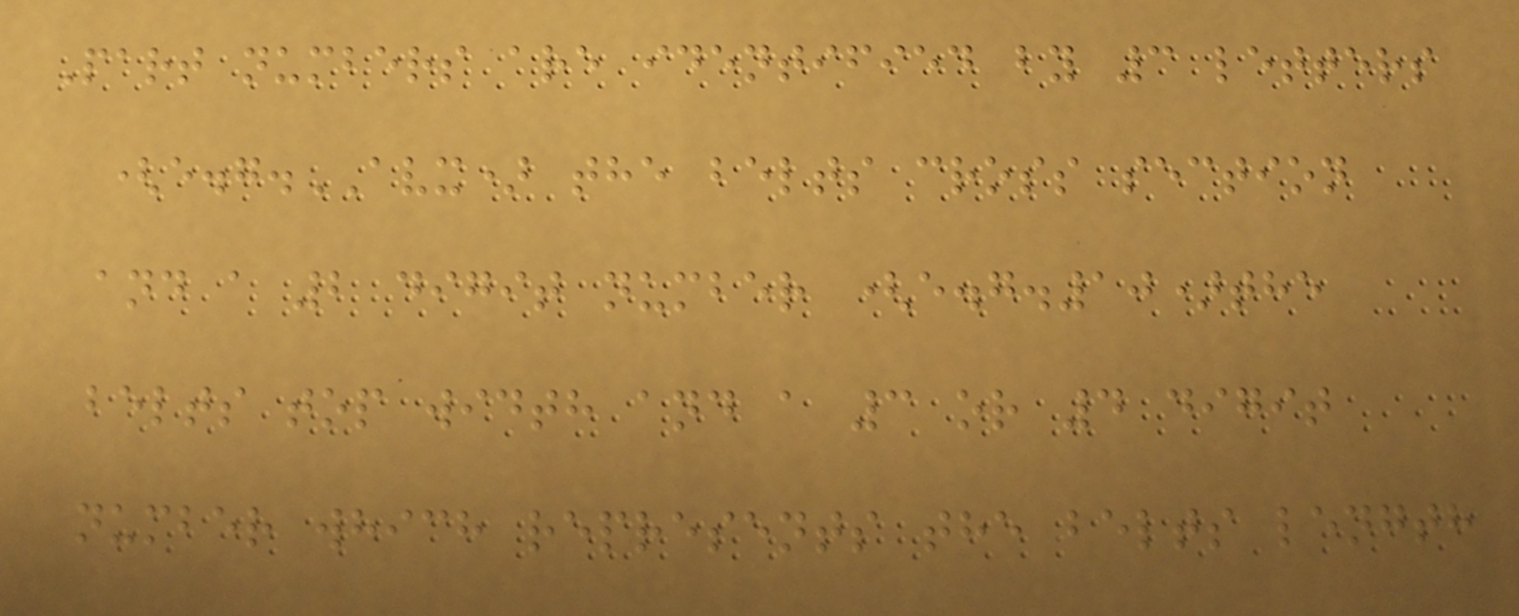Part numbers are identified by 3 letters
(e.g.AVX) the belts cross section
and a 2 digit number (e.g.10)the
belts top width and a 3 or 4 digit
number which represents the belts length
